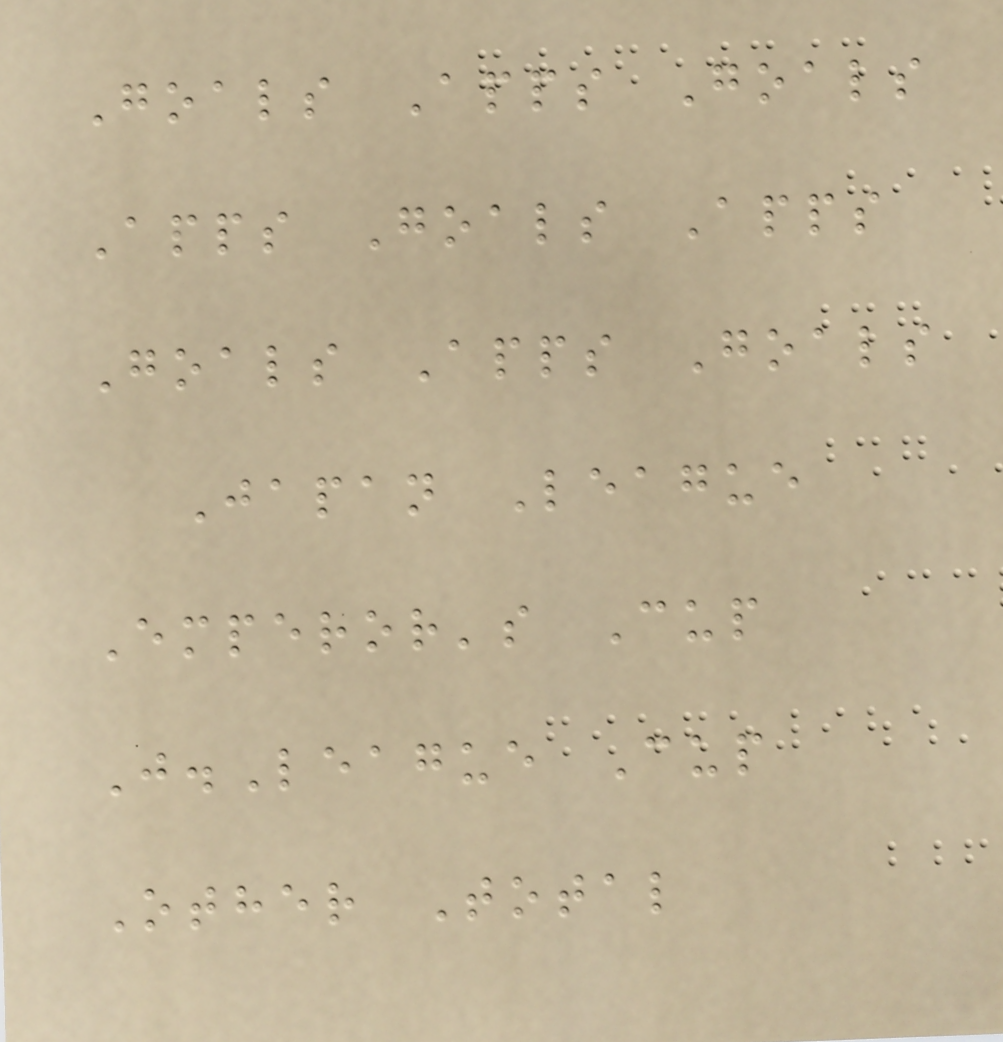Goals Apps Goals
Apps Goals Apps
Goals Apps Goals
Japan League
Emperor's Cup
J.League Cup
Other Total
